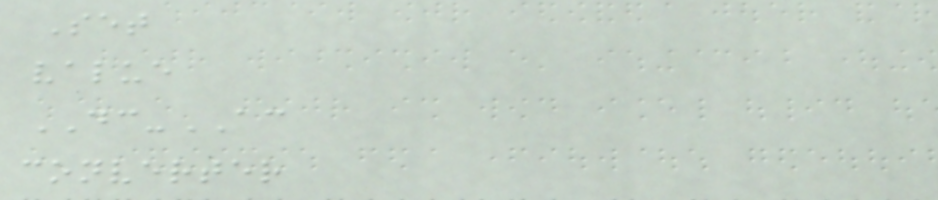Set
value
DC-AC
converter
